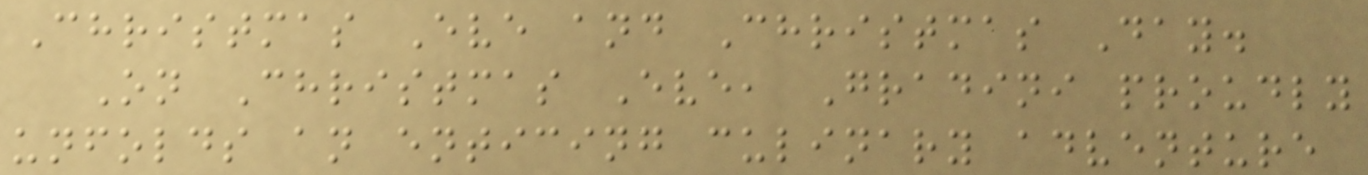Christmas Eve and Christmas Day.
On Christmas Eve, Gradini proudly
unfolds an enticing culinary adventure
